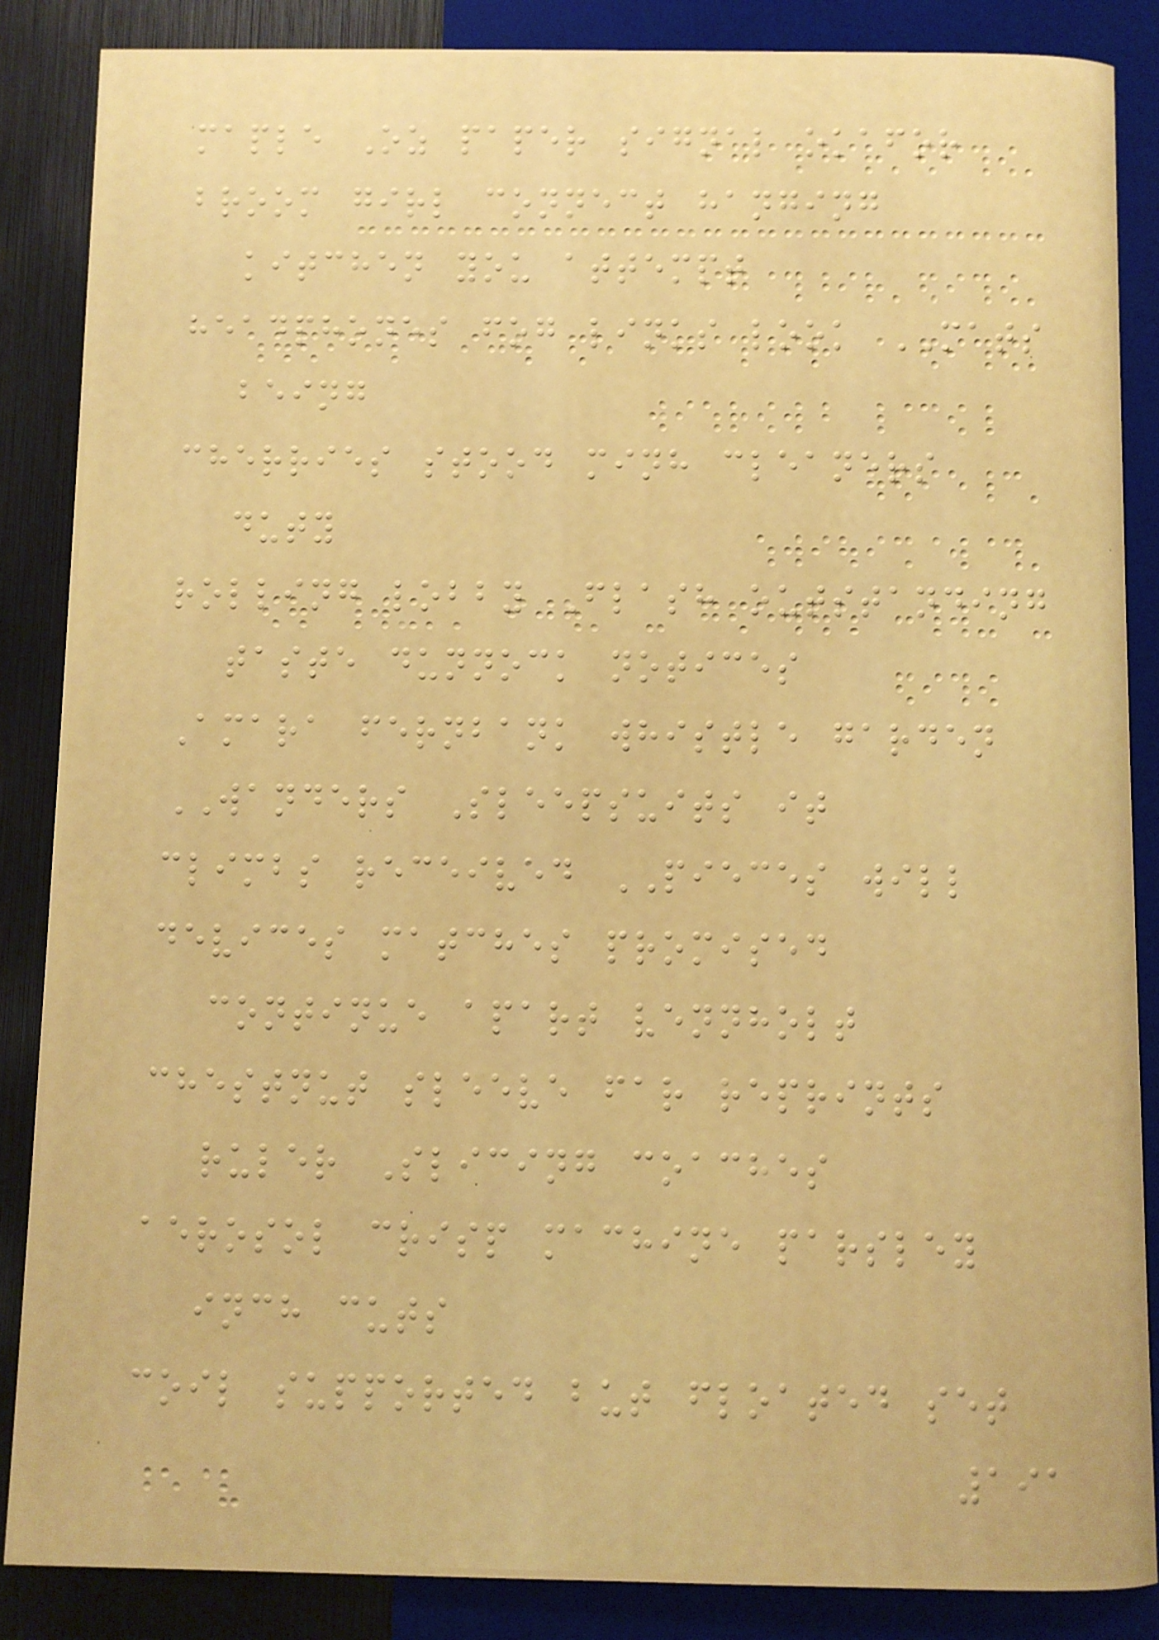maple Oz paper signal okafor
broom girl connect hanging
kitchen you attempt
headphones fog links look MATS
being
cherries stood minh cleaners
duty
rolling lobby Flash outstanding
taste dunnock notices
Amara fernbank whistle garden
WANDERS Sleepsuits it
climbs received PIECES will
devices matches promised
continue apart vennholt
chestnut sleeve far reprints
ruler Slicing coaches
aerosol crisp machine parsley
inch cuts
coil supported but floated set
191
